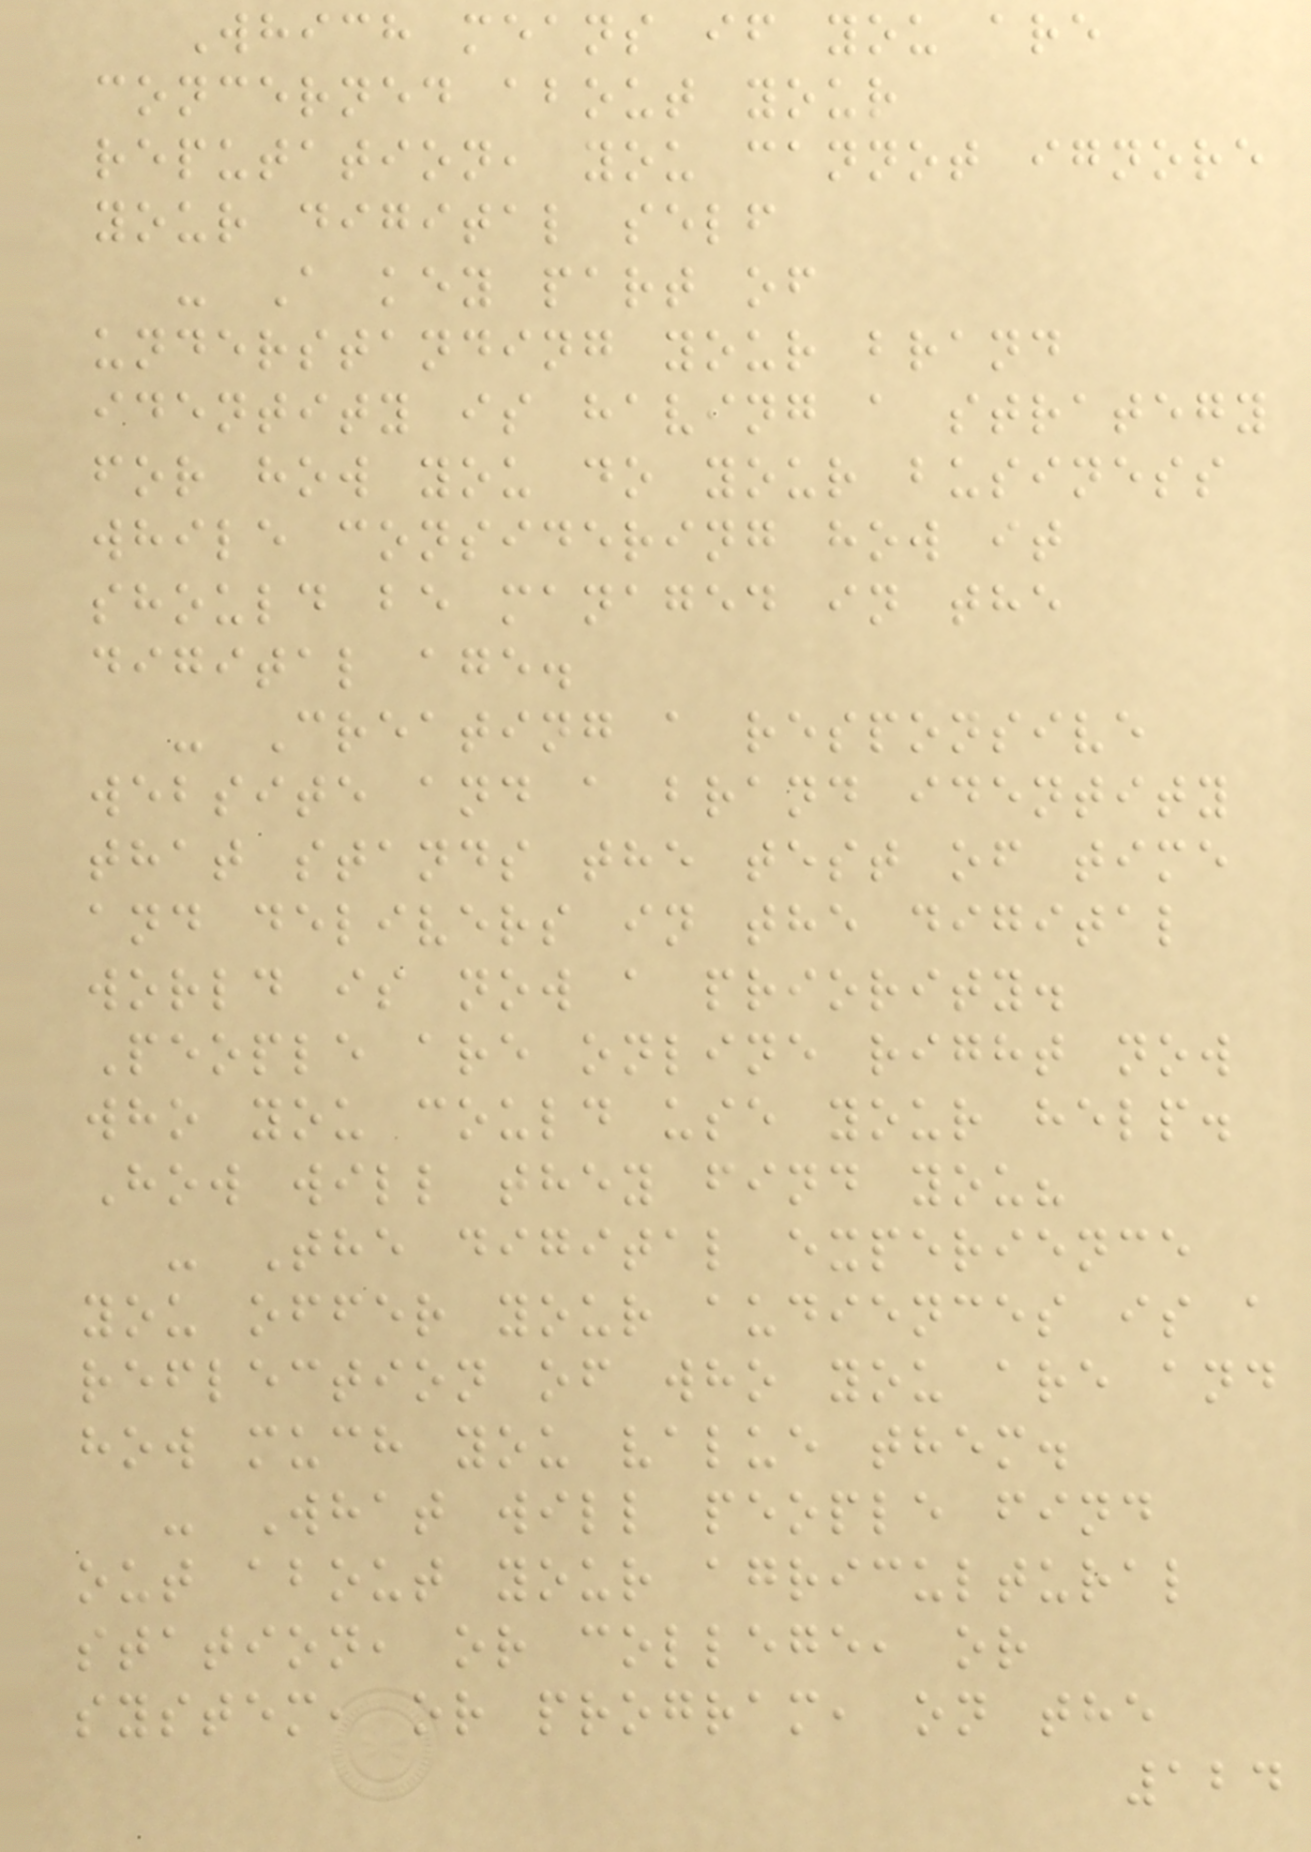Which means if you are
concerned about your
reputation, you cannot ignore
your digital self
- A key part of
understanding your brand
identity is having a strategy
for how you do your business
while considering how it
should be managed in the
digital age.
- Creating a responsive
website and a brand identity
that stands the test of time
and delivers in the digital
world is now a priority.
People are online right now
who you could use your help.
How will they find you?
- The digital experience
you offer your audiences is a
reflection of who you are and
how much you value them.
- What will people find
out about your agricultural
station, or college, or
system, or program, on the
124
